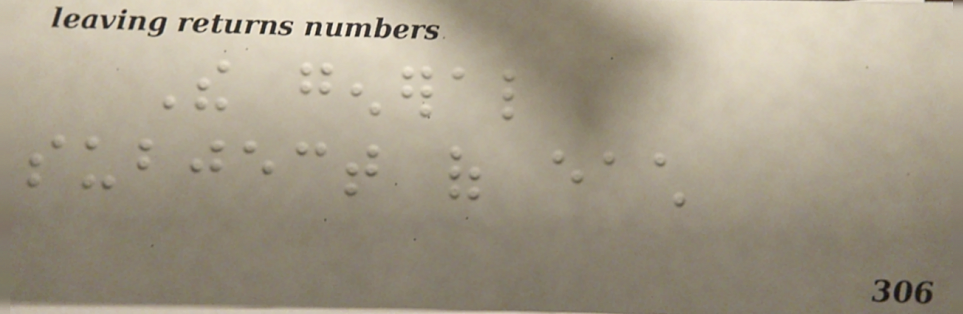The general
subject of each
